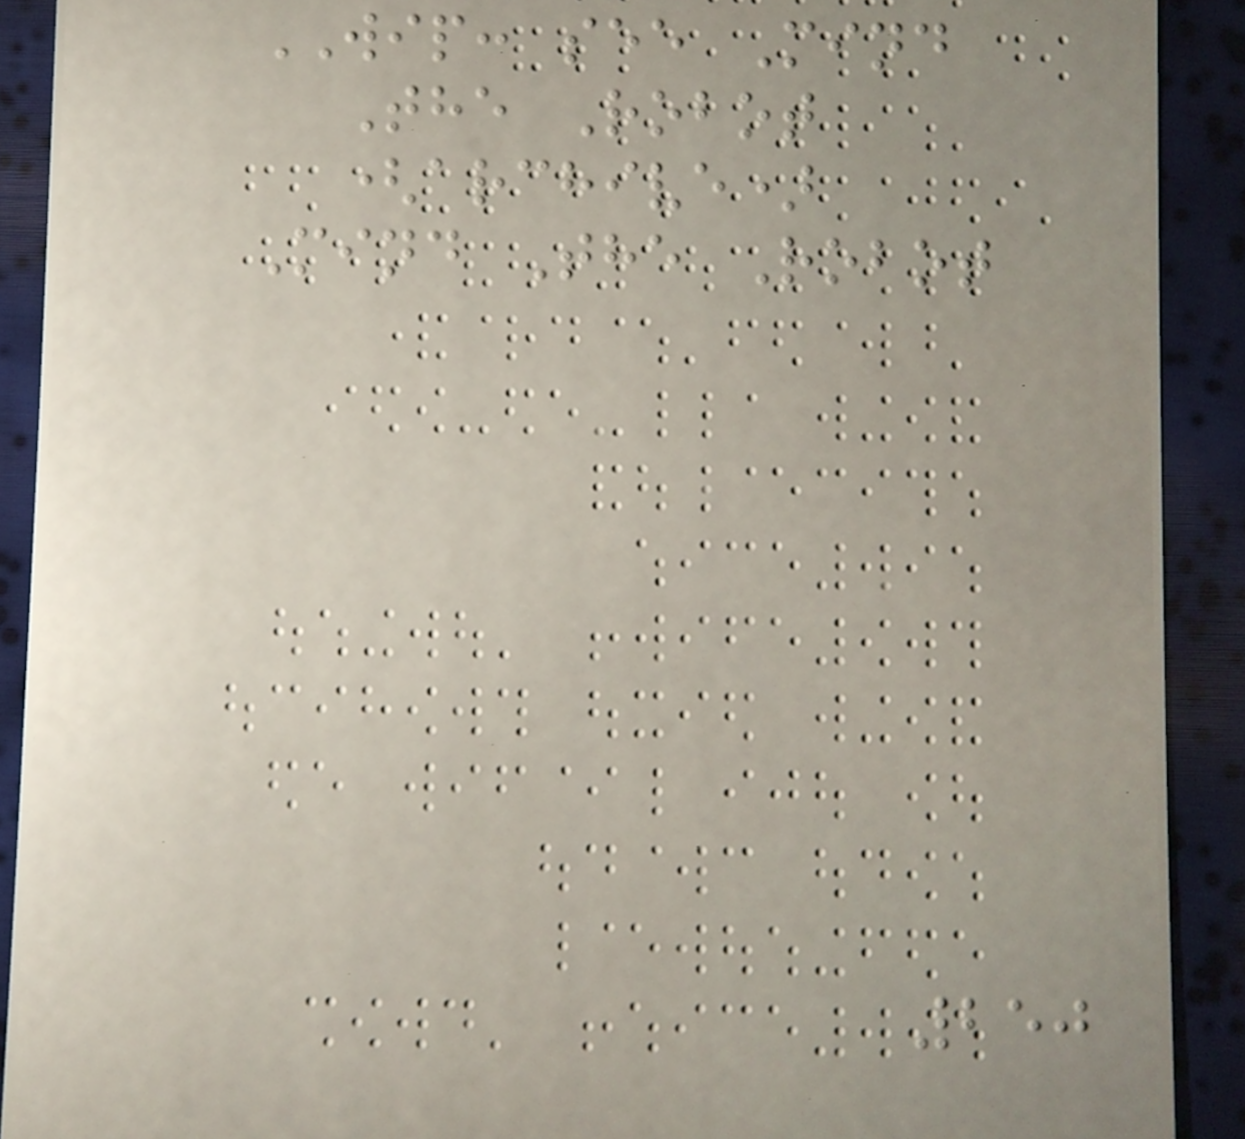WIP: see Mind
The Robot
(archive)
Mind The Robot
250
